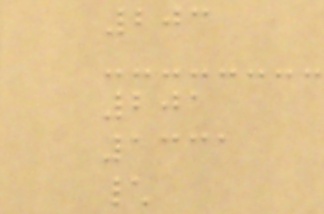203
201
1331
\
